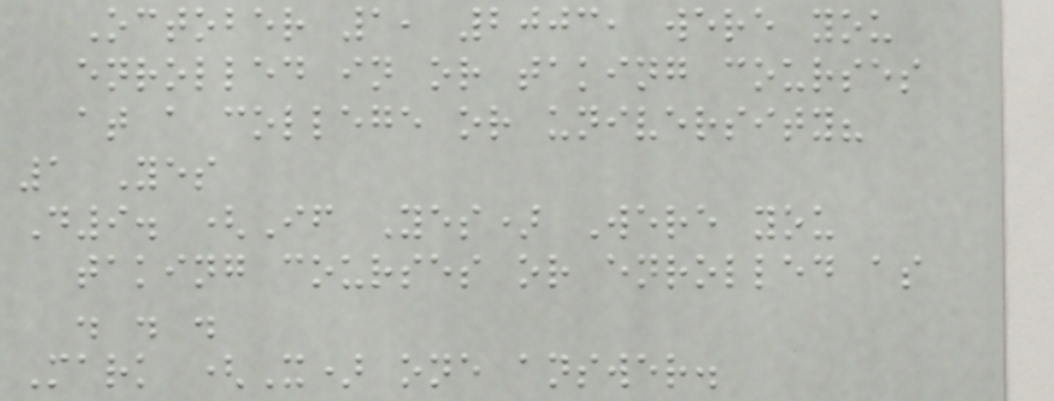October 1, 2003, were you
enrolled in or taking courses
at a college or university?
1 Yes
D9. (If Yes) Were you
taking courses or enrolled as
. . .
Mark (X) one answer.
